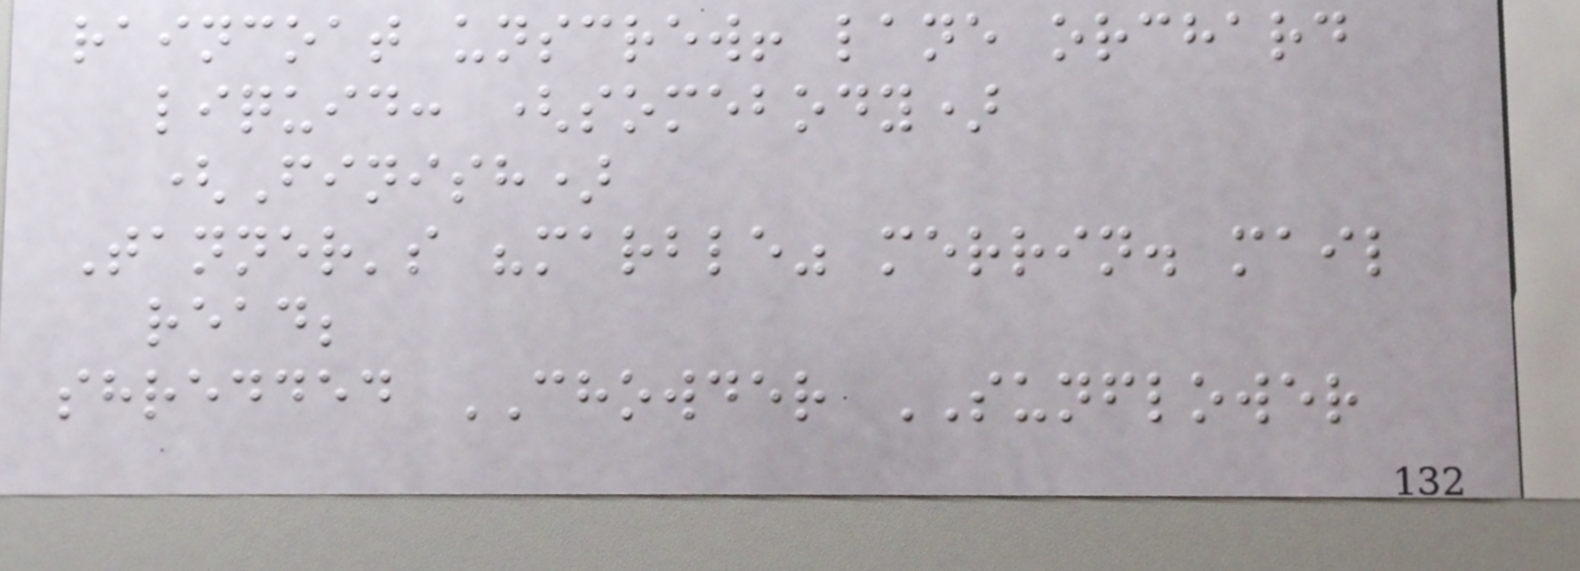raincoat unscrew! lane orchard
liquid: (somebody)
(Finish)
Tanner's "marble" merrin. mail
read;
shredded CHOWDER SUNFLOWER
